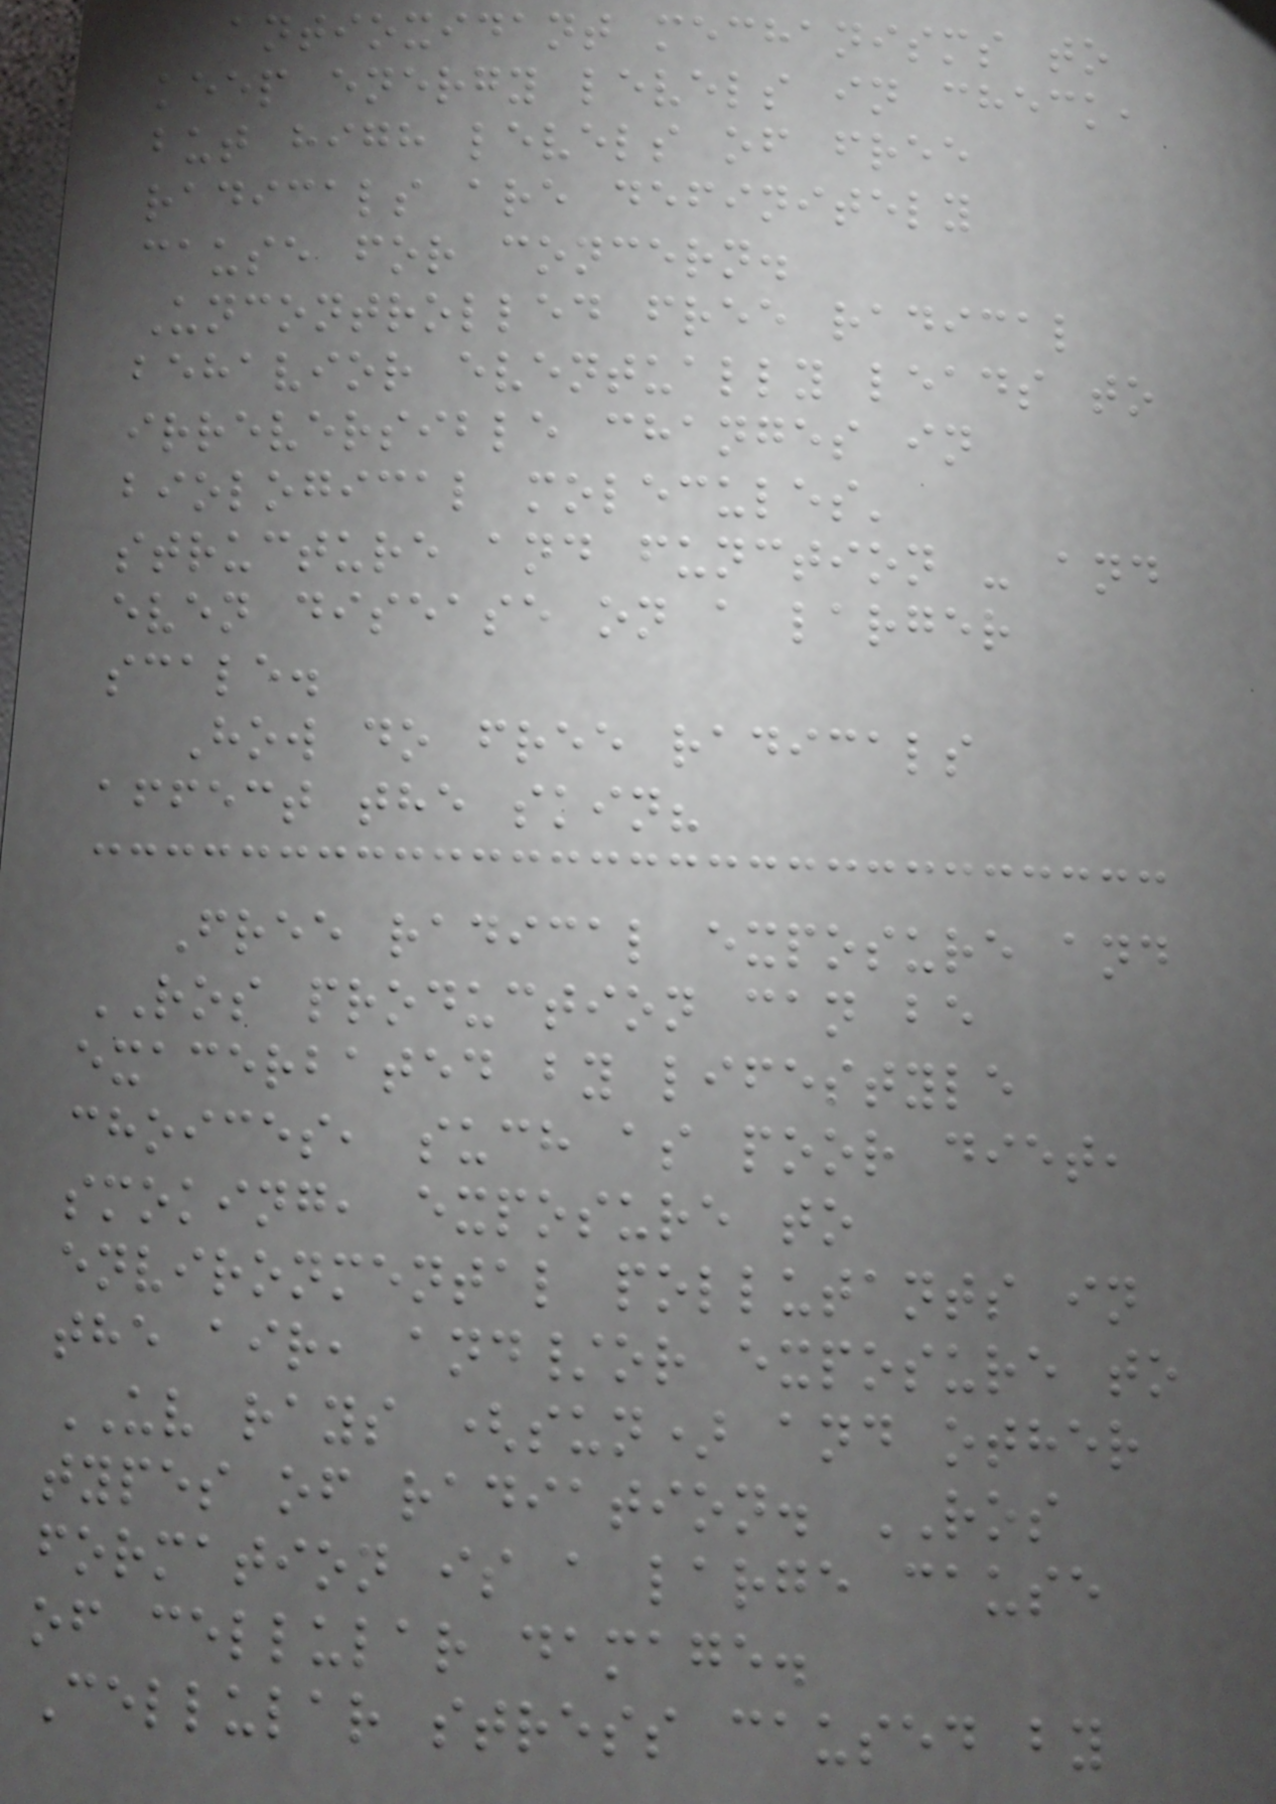antioxidant mechanisms to
keep energy levels in check,
but high levels of free
radicals are definitely
cause for concern.
Uncontrolled free radical
behavior eventually leads to
irreversible changes in
biological molecules'
structure and function - and
even disease on a larger
scale.
How do free radicals
affect the skin?
Free radical exposure and
ROS production can be
exacerbated by lifestyle
choices, such as poor diet,
smoking, exposure to
environmental pollutants in
the air, and/or exposure to
UV rays (sun) and other
types of radiation. ROS
formation is a large cause
of cellular damage.
Cellular stress caused by
